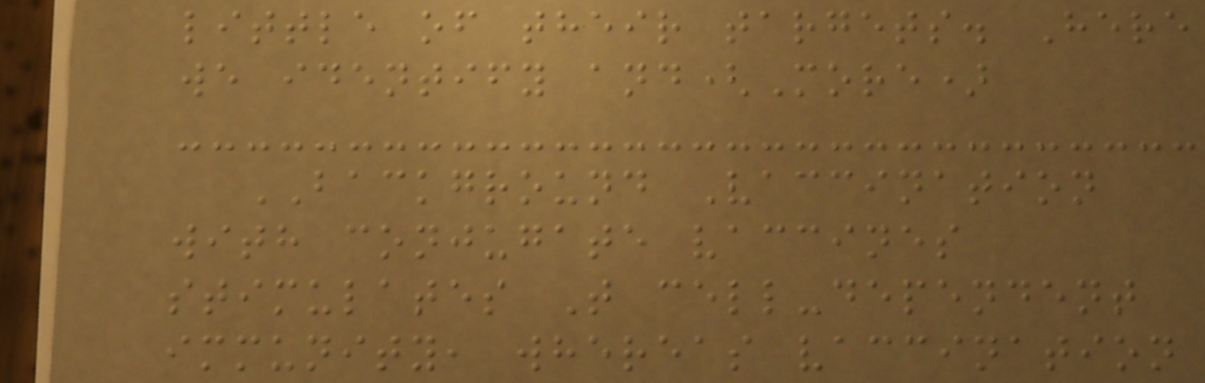little of their targets. Here
we identify and(More)
BACKGROUND Vaccination
with conjugate vaccines
stimulates T cell-dependent
immunity, whereas vaccination
